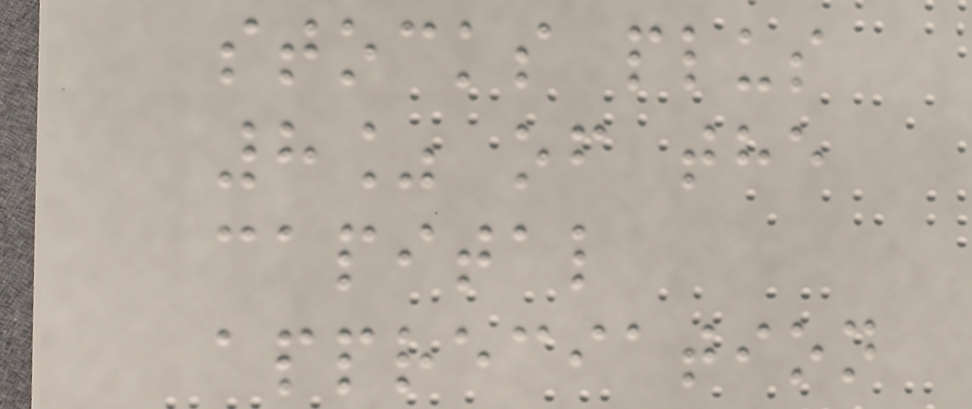stocks plus
8% of the
capital
appreciation
